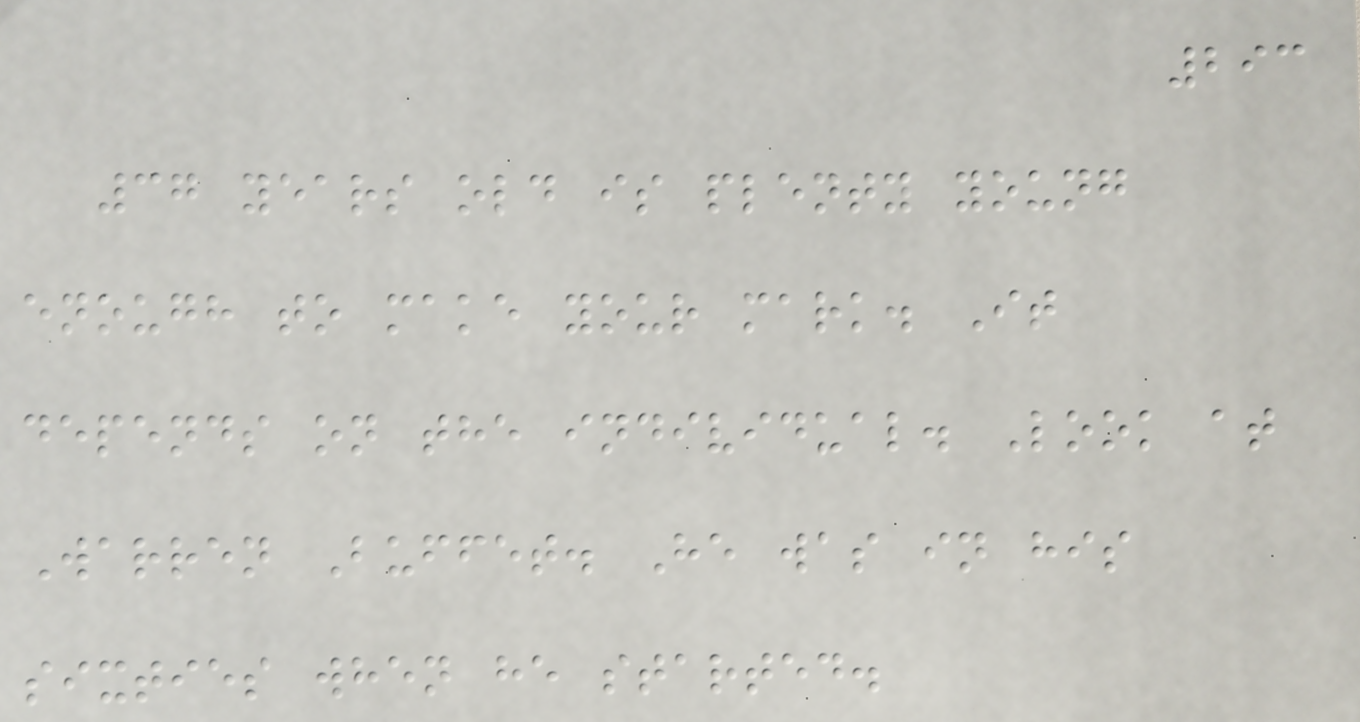293
37 years old is plenty young
enough to make your mark. It
depends on the individual. Look at
Warren Buffet. He was in his
sixties when he started.
